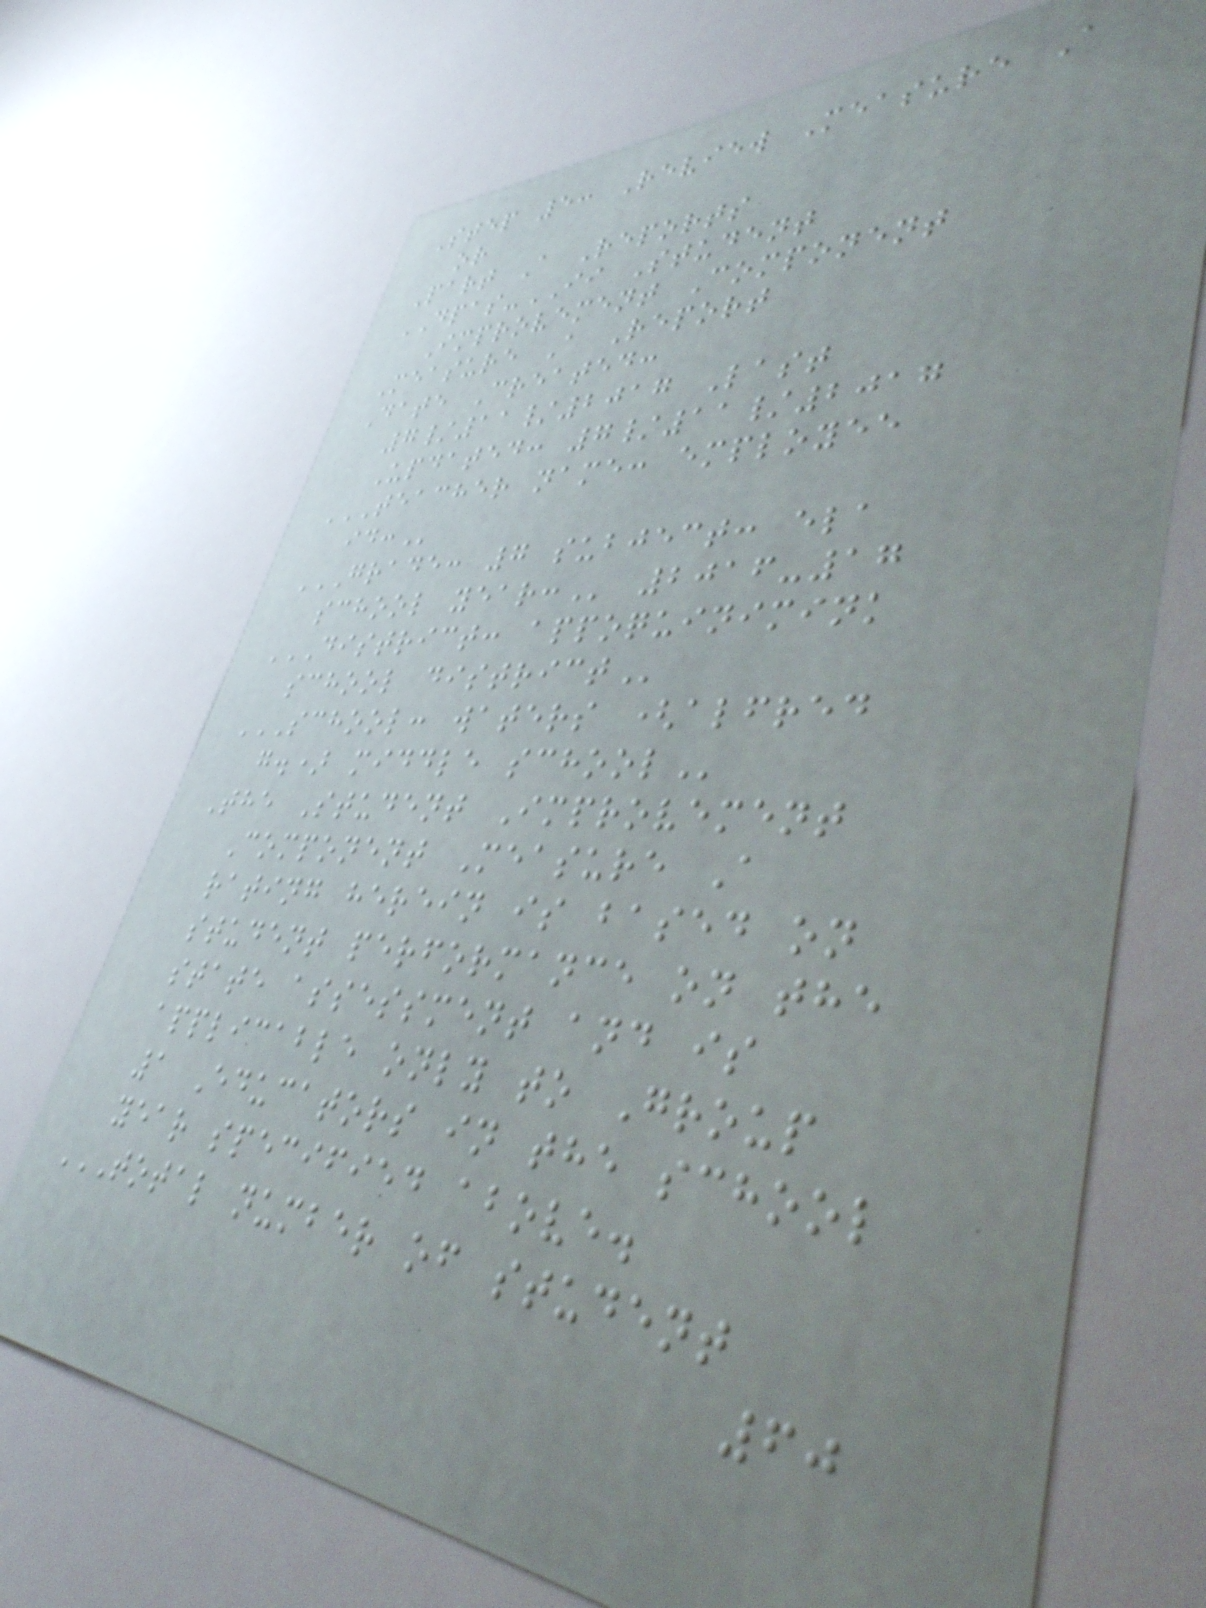Step 5: Review Measure A
or
Part A Reports
DPAS-II Student
Improvement Component
Measure A Report
Date Created:
7/11/2017 Last
Updated: 7/11/2017
TEACHER NAME: EMPLOYEE
ID:
GRADE: 7 SUBJECT: ELA
SCHOOL YEAR: 2016-17
DISTRICT: APPOQUINIMINK
SCHOOL DISTRICT
SCHOOL: WATERS (ALFRED
G.) MIDDLE SCHOOL
The Student Improvement
Component Measure A
rating herein is based on
student performance on the
state assessment and is
applicable only to Group
1 Educators in the school
year specified above.
TOTAL NUMBER OF STUDENT
60
